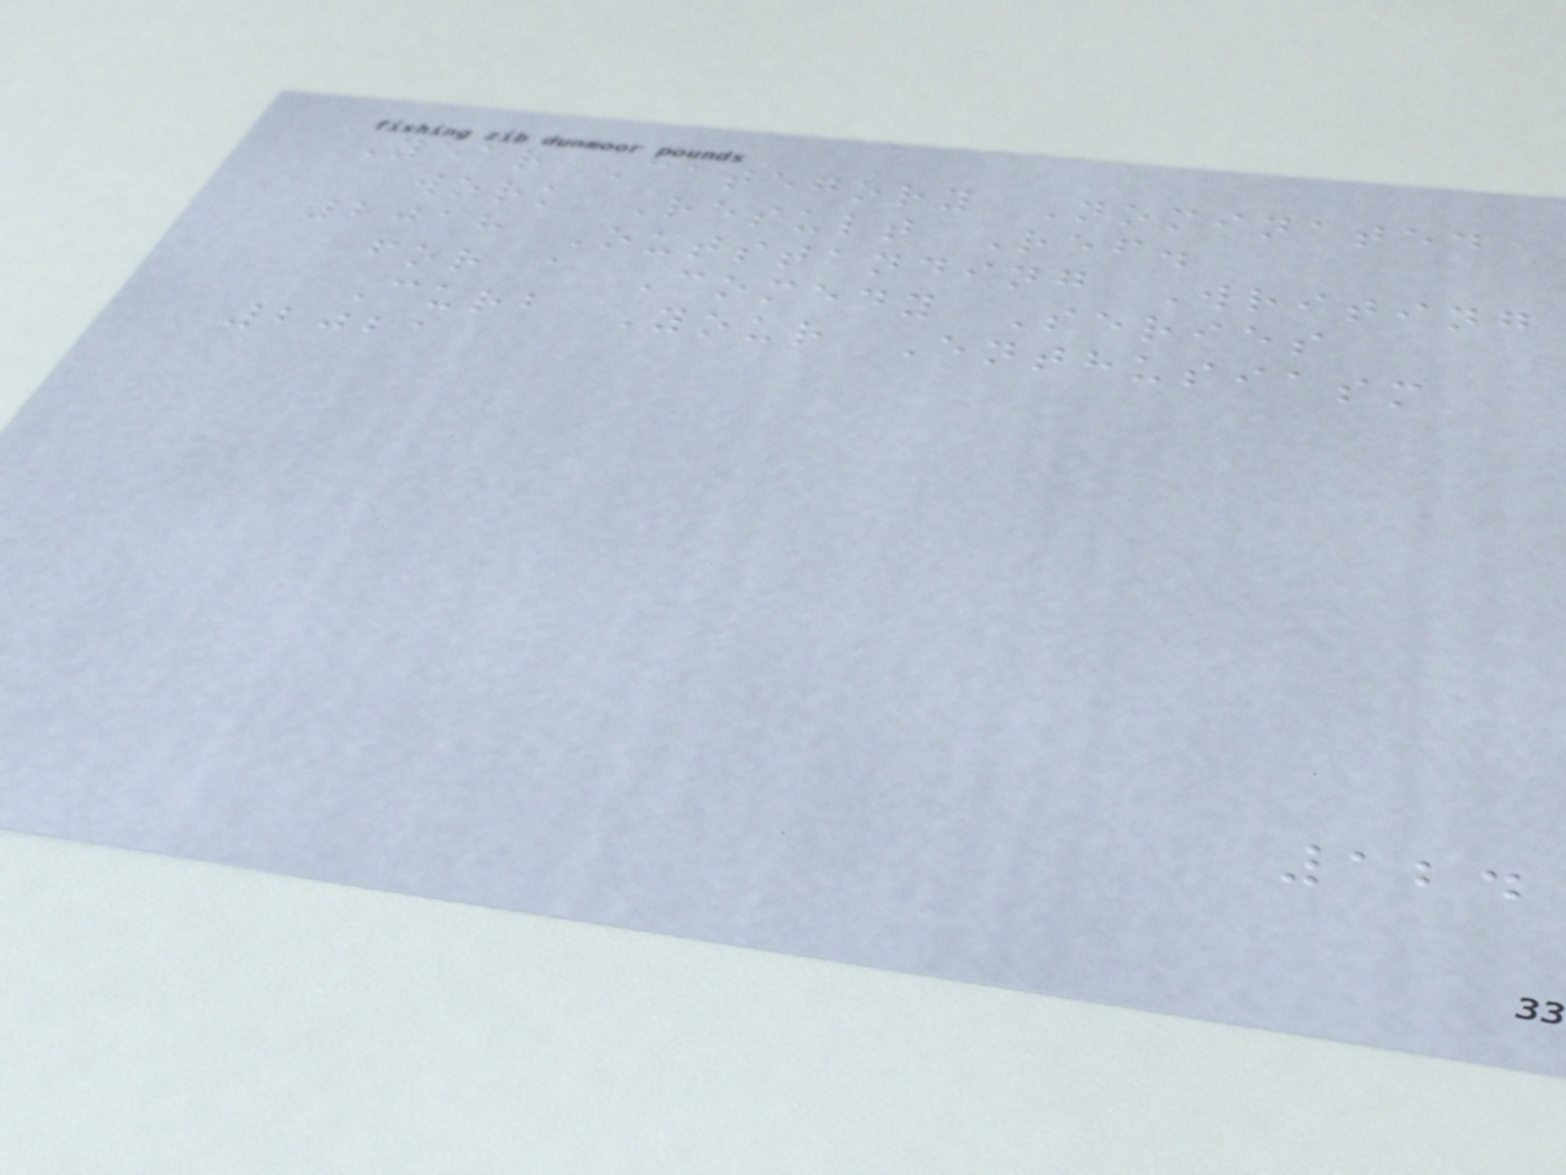Year Category Nominated
work Result Ref.
2018 Outstanding Writing
for a Comedy Series
Curb Your Enthusiasm
2021
124
